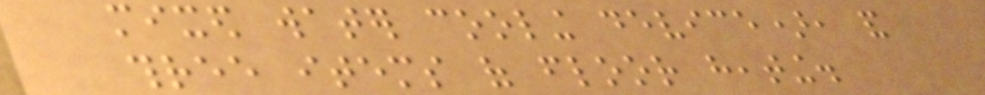mixed water cooling device), and
three items of floor heating.
